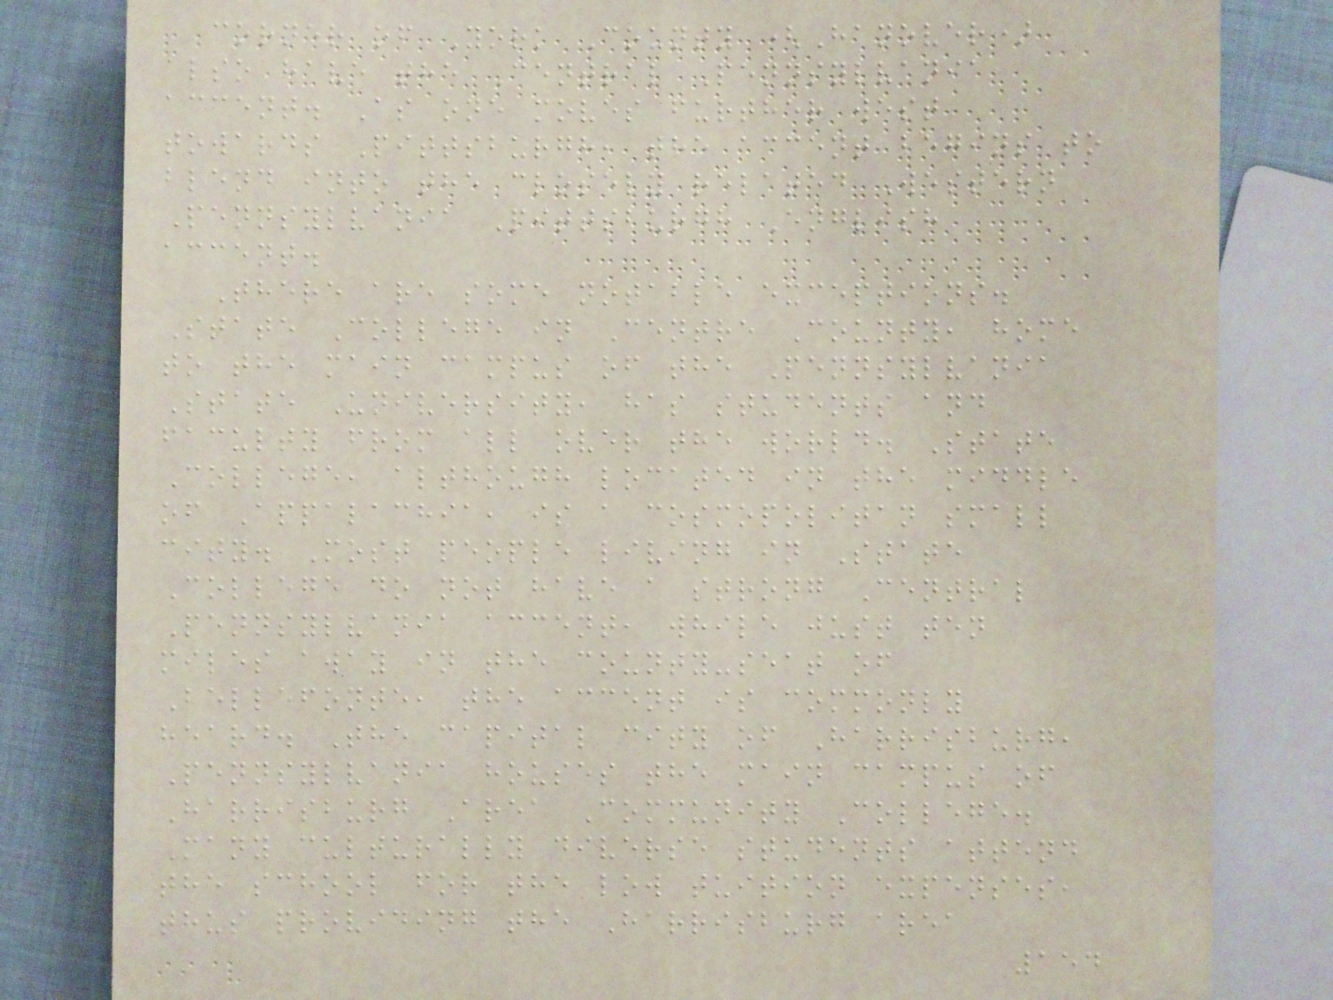corner of York County (Hanover)
also have the Central Pennsylvania
accent. As one moves further west
towards Pittsburgh, the accent begins to
blend into the closely related Western
Pennsylvania Pittsburgh English
accent.
There are some notable exceptions.
State College in Centre County, home
to the main campus of the Pennsylvania
State University, has students and
faculty from all over the world. State
College, although located in the middle
of Appalachia, is a cosmopolitan small
city. Most people living in State
College do not have a strong Central
Pennsylvania accent, while just ten
miles away in the county-seat of
Bellefonte, the accent is commonly
heard. The capital city of Harrisburg,
Pennsylvania houses the main campus of
Harrisburg Area Community College.
Many culturally diverse students attend
the school for the low tuition expenses,
thus providing the Harrisburg area
154
